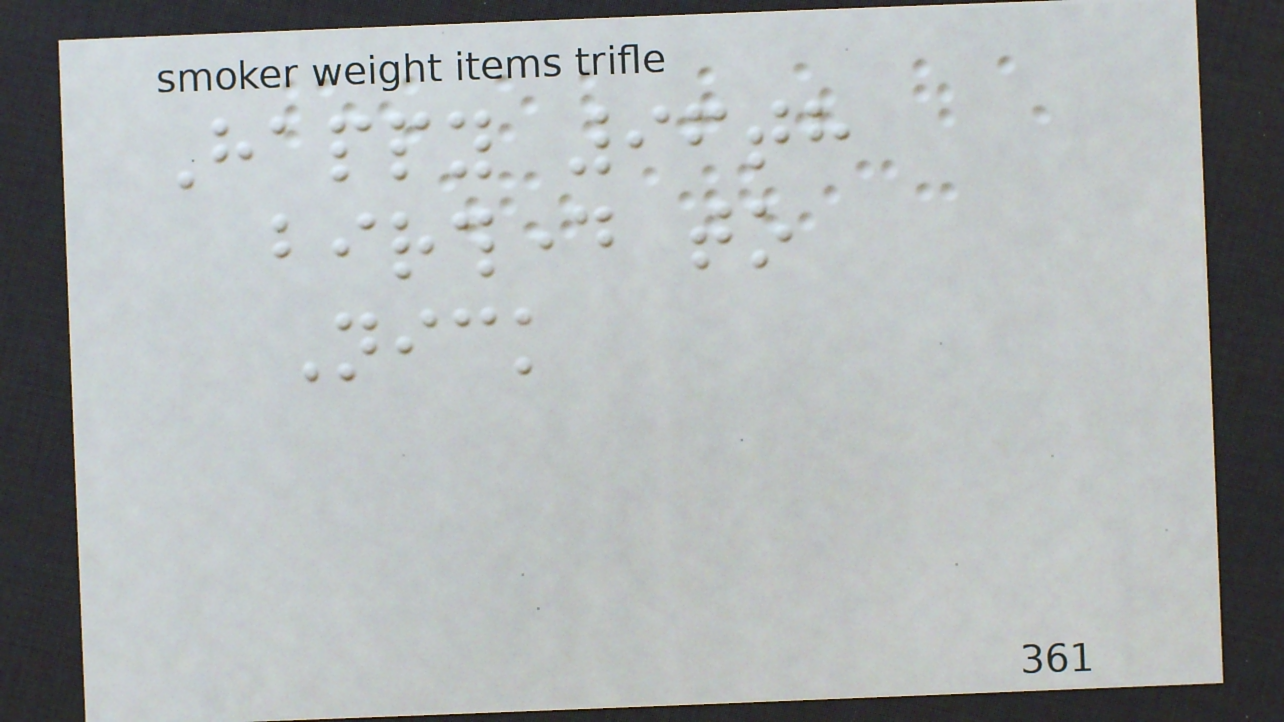Happy 96th
birthday to
Nick
